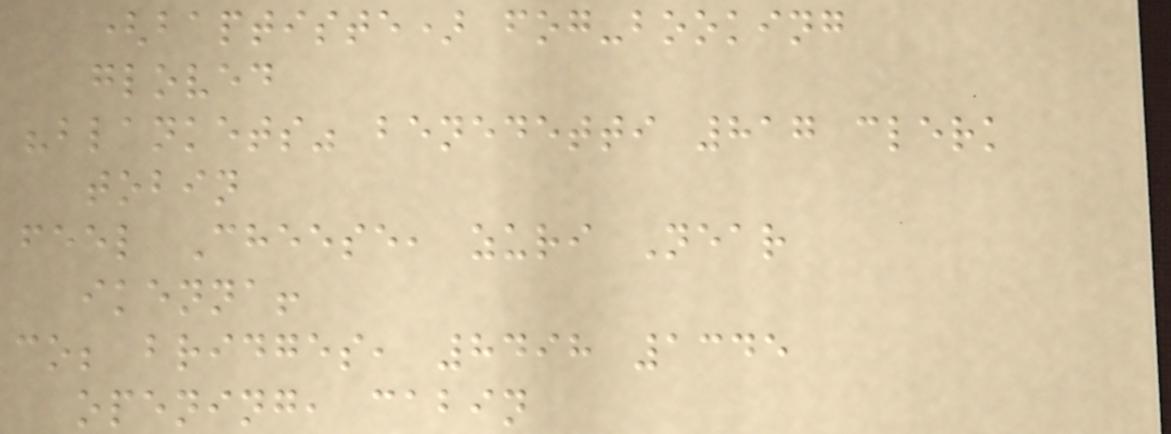(baptiste) fog-booking
gloved
"blankets" benedetti 817 clerk
tobin
feel Cheese, zuri Near
ikenna!
co; bridges, 8498 1345
opening, cabin
